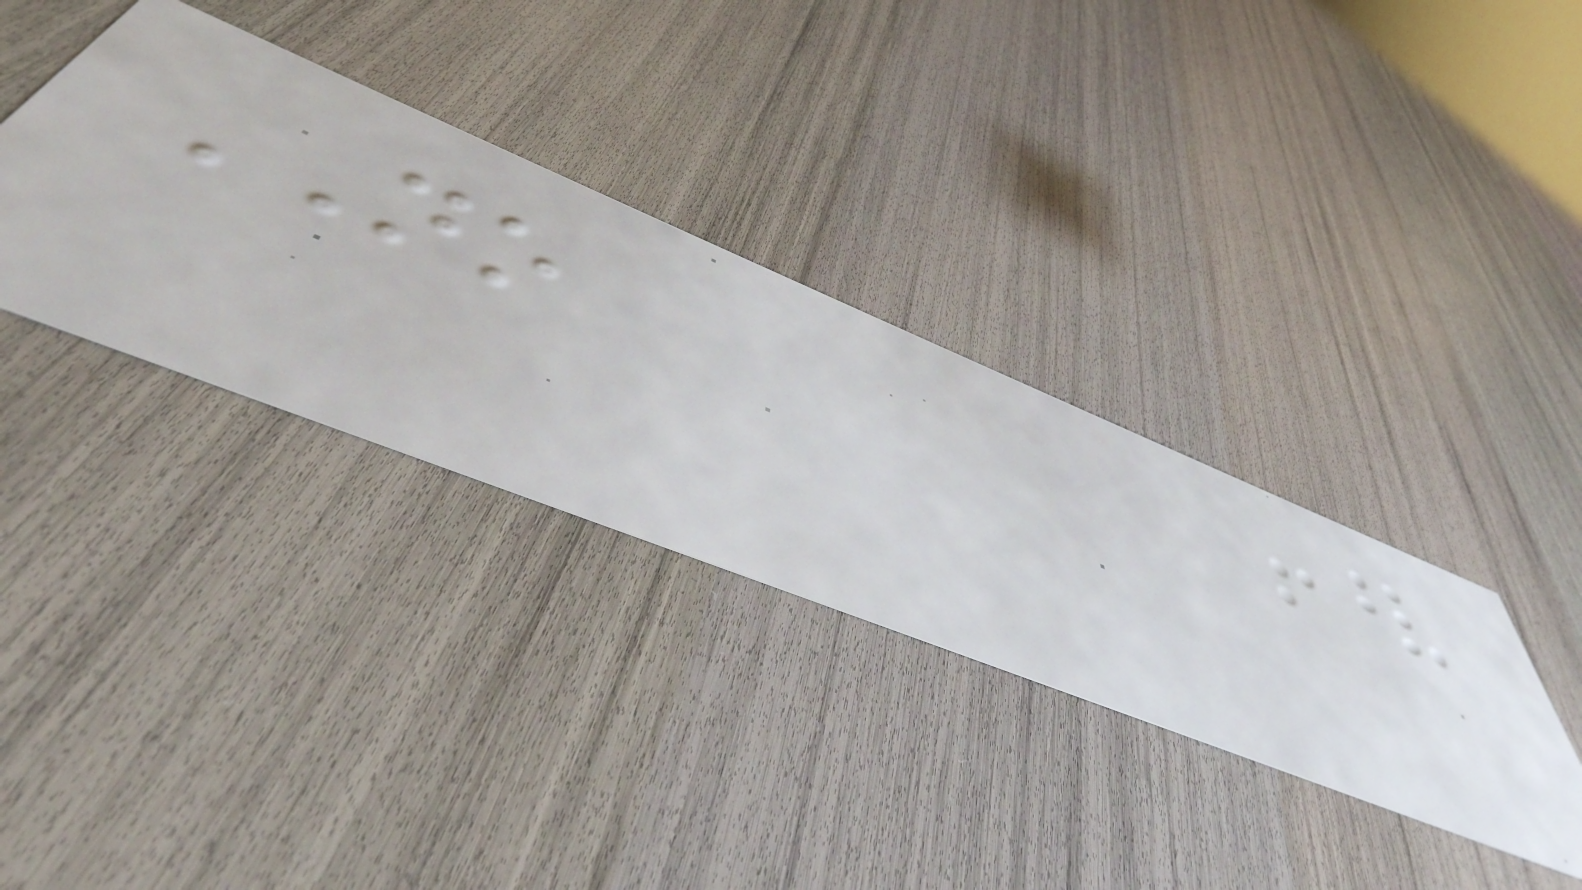NO
